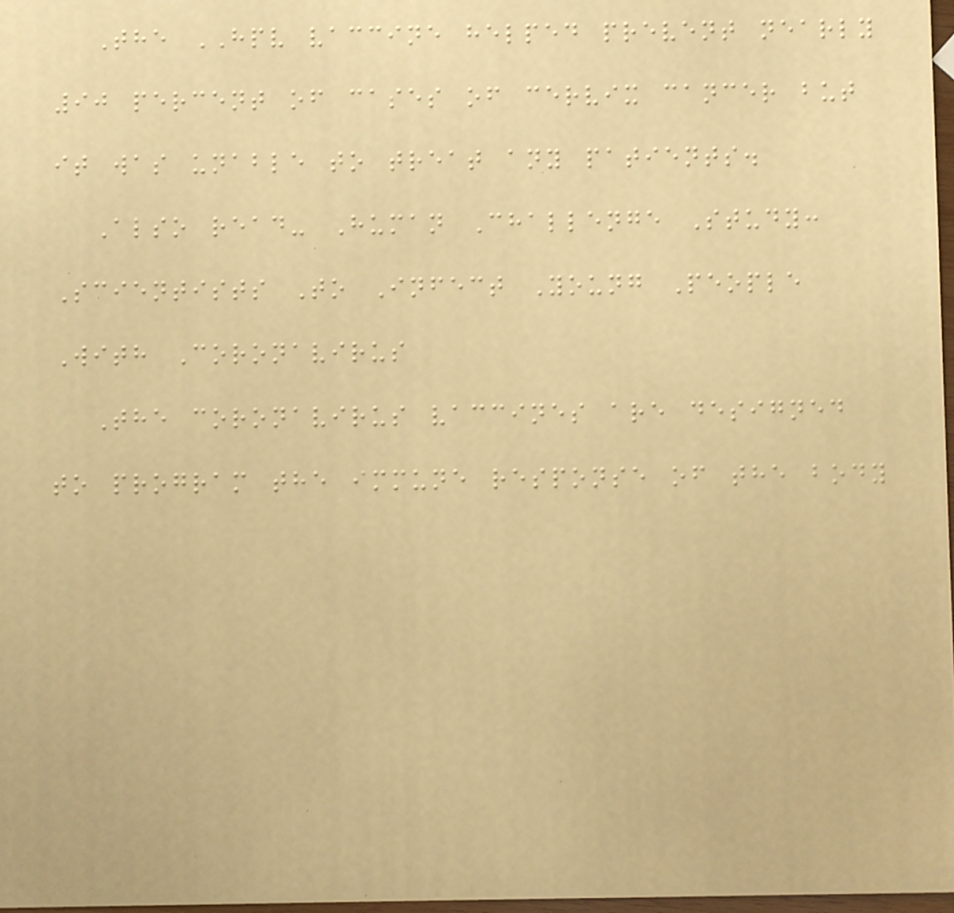The HPV vaccine helped prevent nearly
90 percent of cases of cervix cancer but
it was unable to treat any patients.
Also read- Human Challenge Study:
Scientists To Infect Young People
With Coronavirus
The coronavirus vaccines are designed
to program the immune response of the body
